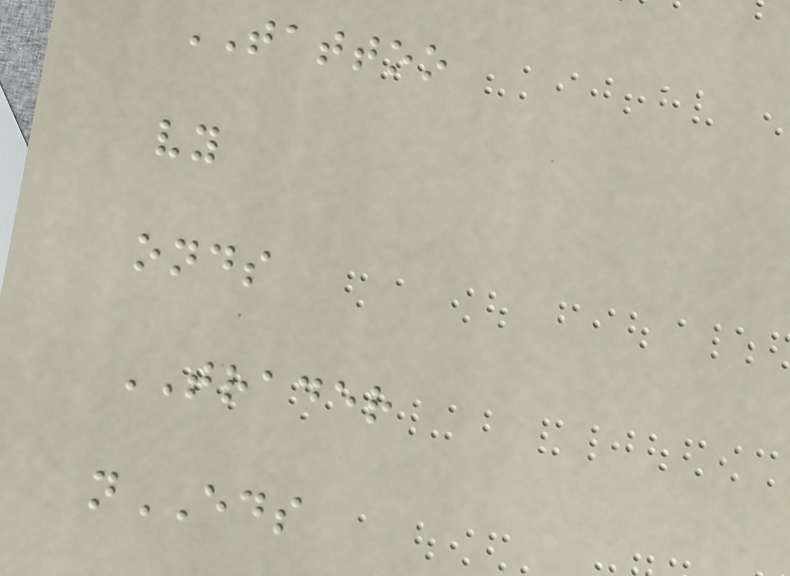TATTOO
vy
onds
TRADER
nEDS
